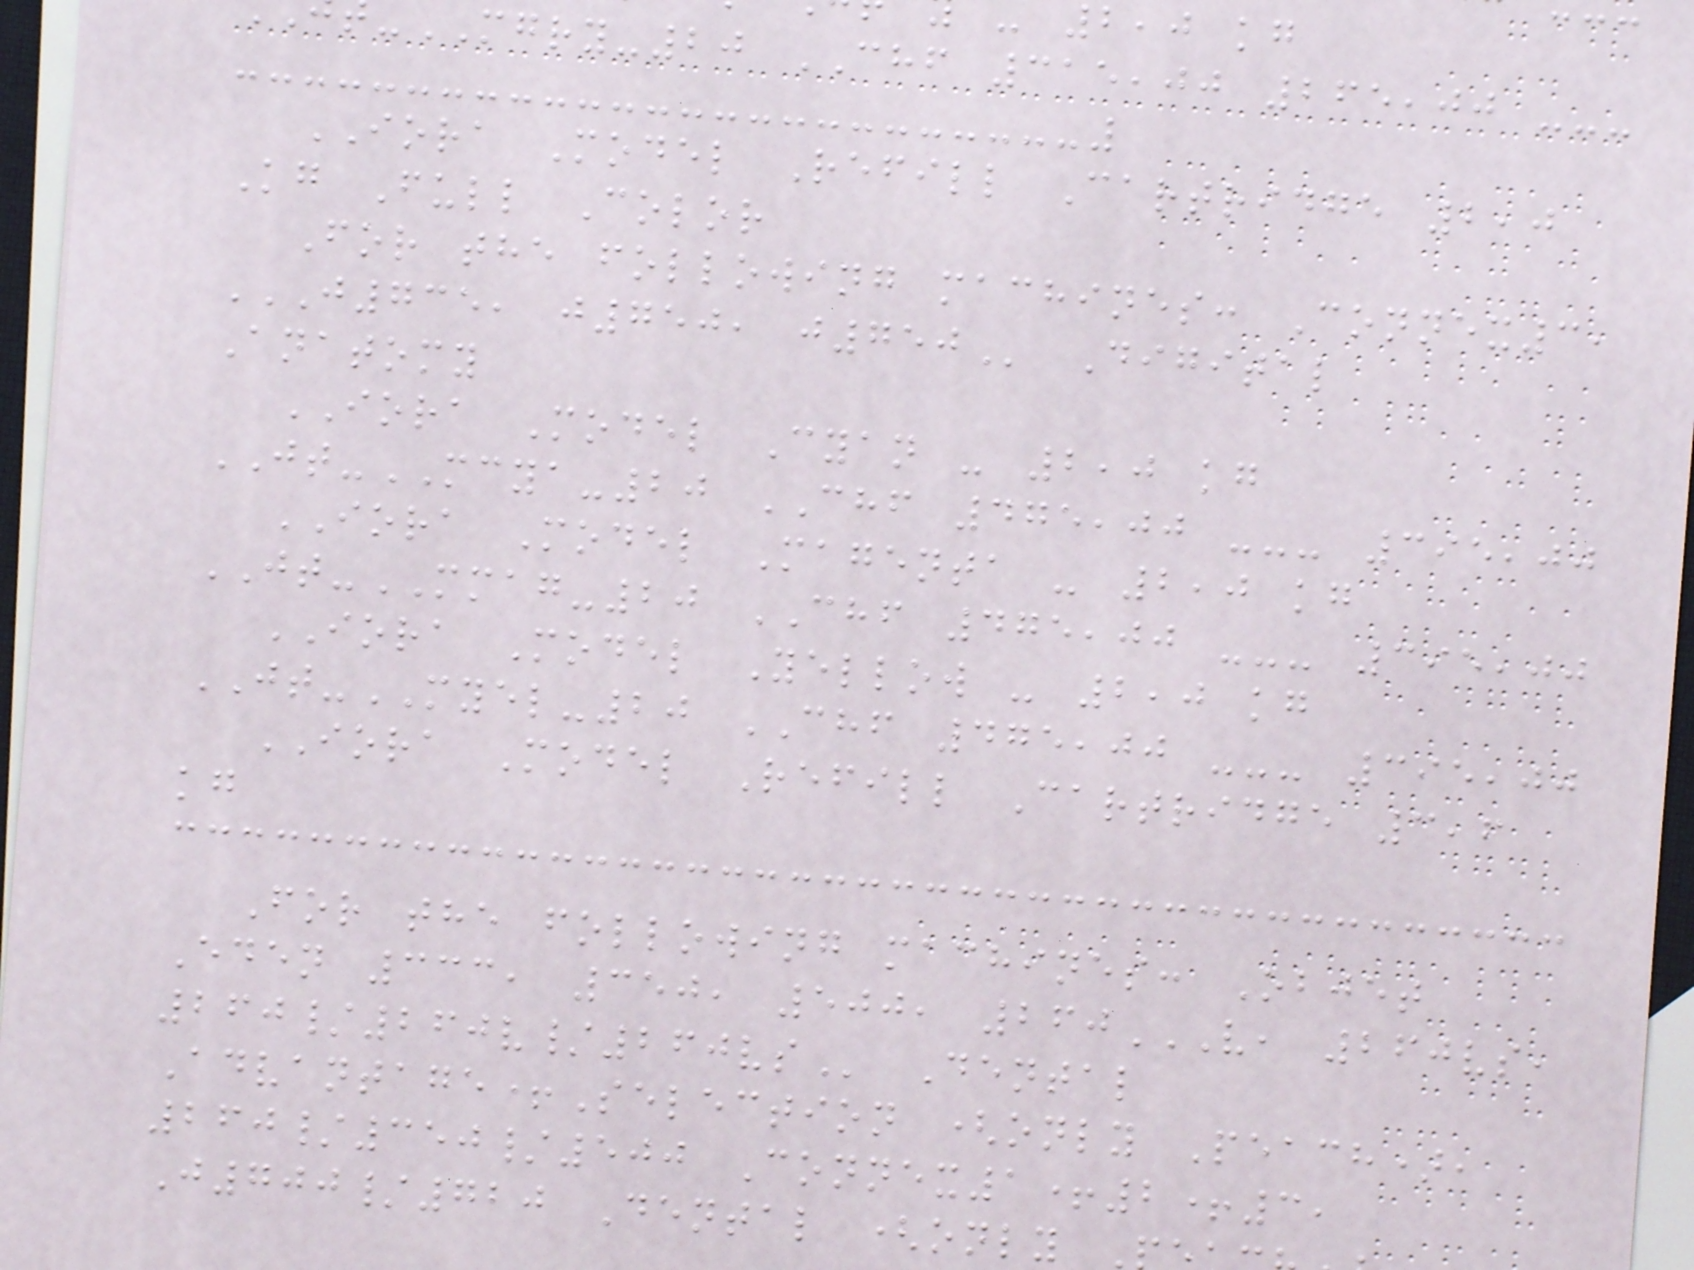MGRY-20 CHF 315,00 265,00 ---
IORA Model Refill Cartridge 2,0
Kg Full Color
For the following machines: Connex3,
J735, J750, J750 Digital
Anatomy
IORA Model Cyan - 2,0 kg
JT-MCYA-20 CHF 475,00 --- 395,00
IORA Model Magenta - 2,0 kg
JT-MMAG-20 CHF 475,00 --- 395,00
IORA Model Yellow - 2,0 kg
JT-MYEL-20 CHF 475,00 --- 395,00
IORA Model Refill Cartridge 3,6
kg
For the following machines: Objet
Eden 333, 350, 500, 260V, 260VS,
Advantage+Selection (only Peach),
260/350/500 Connex1+2+3,
J700/720 Dental (only
